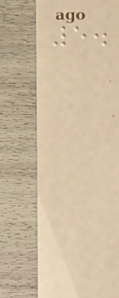5.
